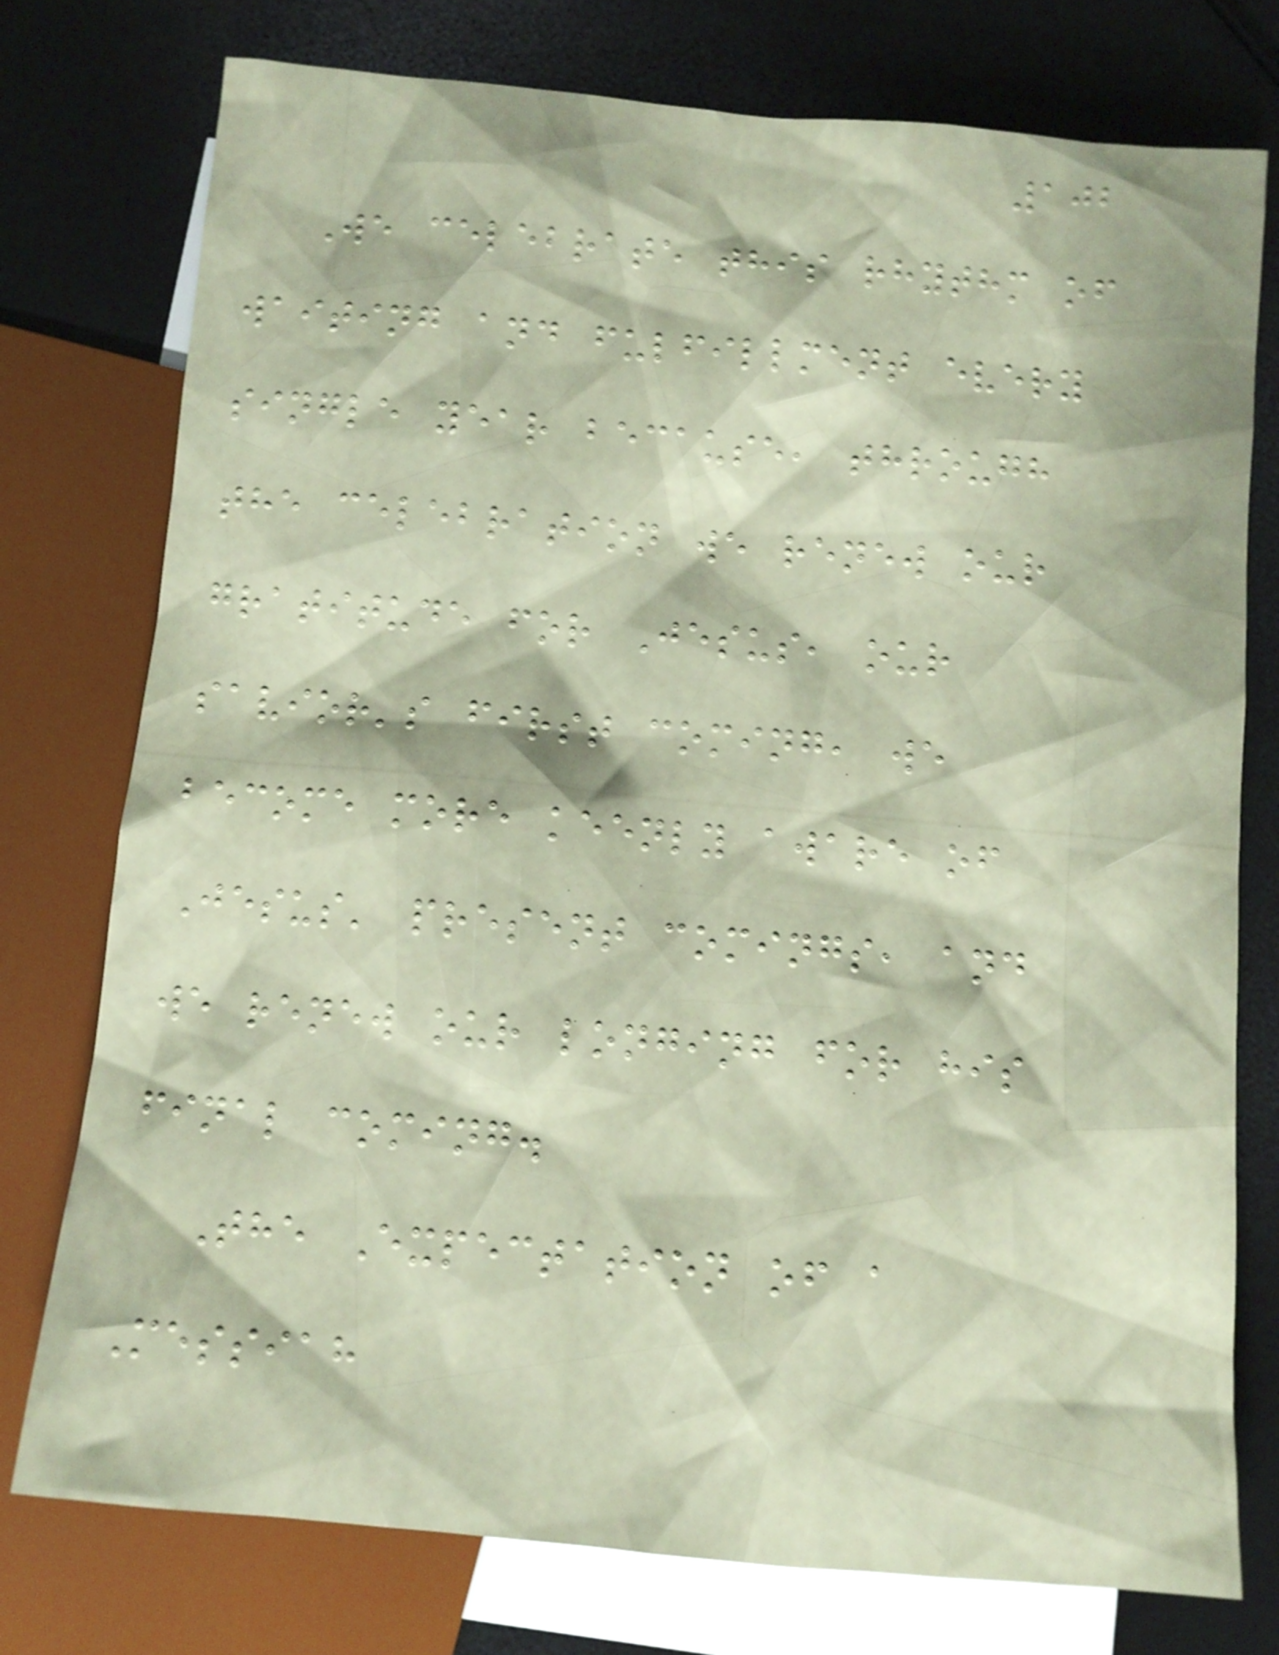102
We celebrate this rhythm of
waiting and fulfillment every
single year because, through
the celebration we renew our
gratitude for Jesus, our
savior's first coming, we
become more keenly aware of
Jesus' present comings, and
we renew our longing for his
final coming.
The Expectation of a
Messiah
